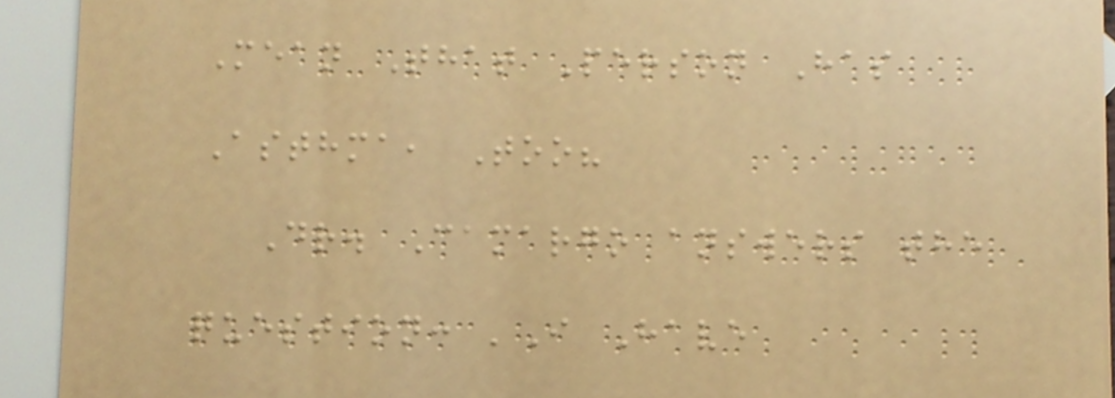Mean That Person Has
Asthma, Too?
Dr. Camargo answers the
question: 'I Have
